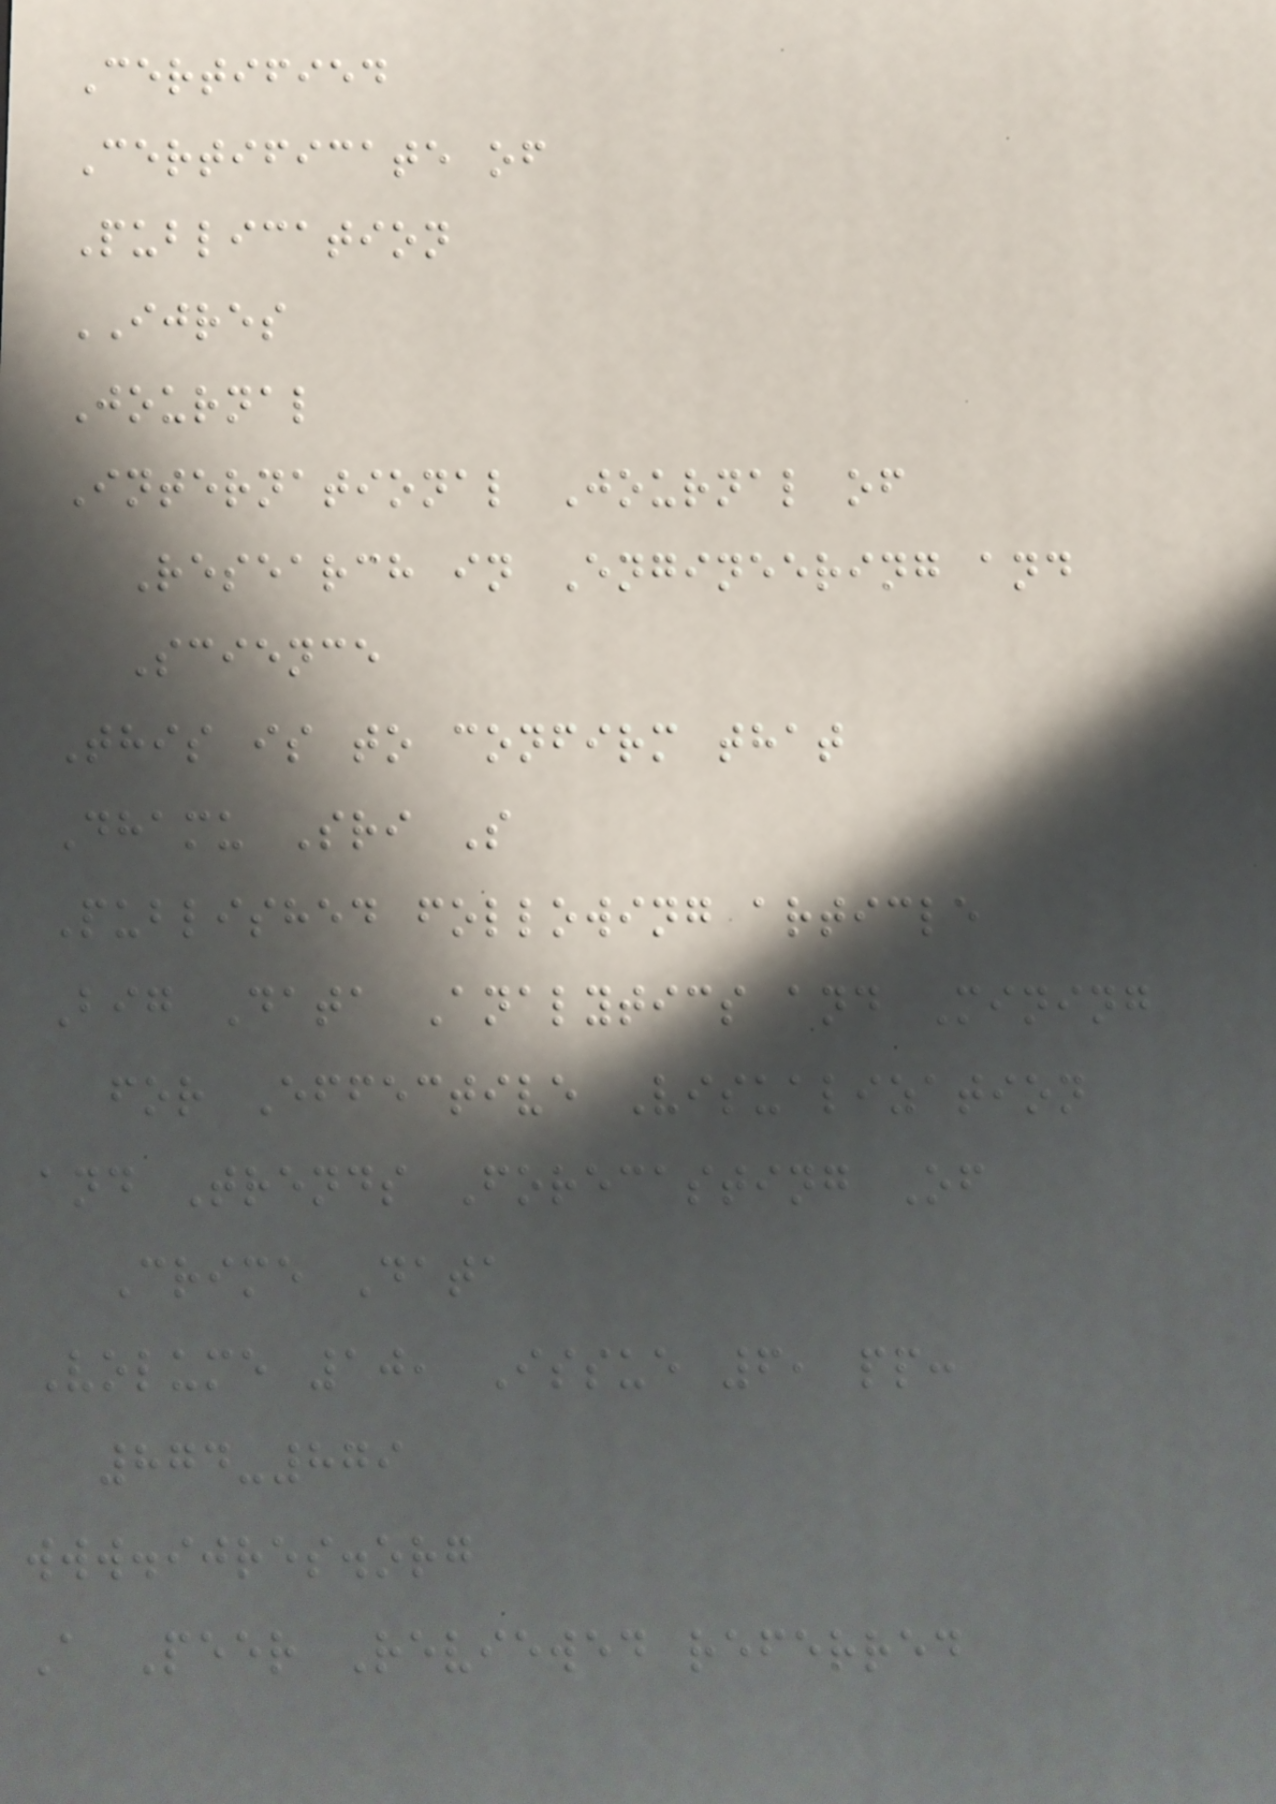Certified
Certificate of
Publication
IJRES
Journal
International Journal of
Research in Engineering and
Science
This is to confirm that
Dhamu Sri S
Published following article
Big Data Analytics and Mining
for Effective Visualization
and Trends Forecasting Of
Crime Data
Volume 10, Issue 6, pp:
874-879
www.ijres.org
A Peer Reviewed referred
